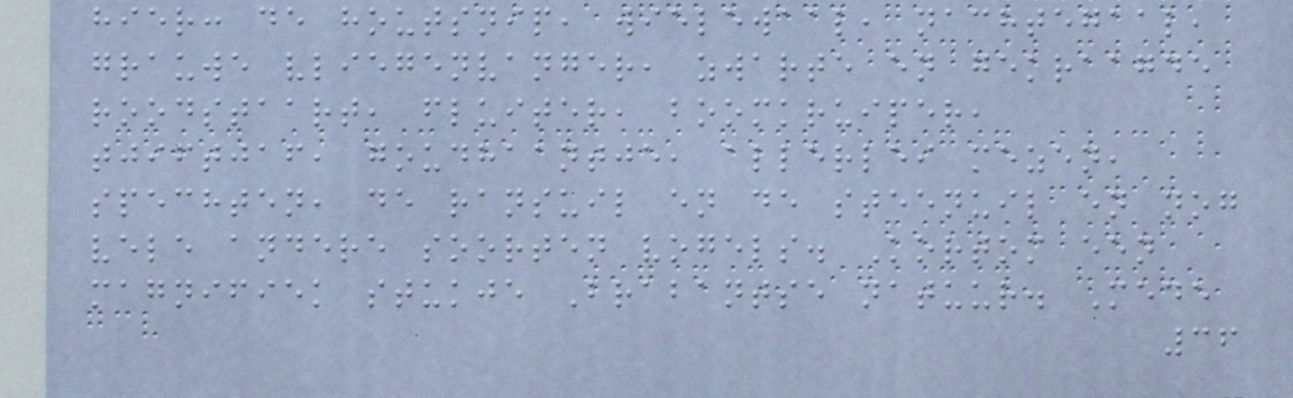hier: de houtsnip, wielewaal, nachtegaal,
grauwe vliegenvanger, zwarte en gekraagde
roodstaart, fluiter, boomkruiper,
tjiftjaf, goudhaantje, allerlei mezen,
spechten, de ransuil en de steenuil en nog
vele andere soorten vogels. Kortom een
magnifiek stukje Brabantse natuur. Mede
36
